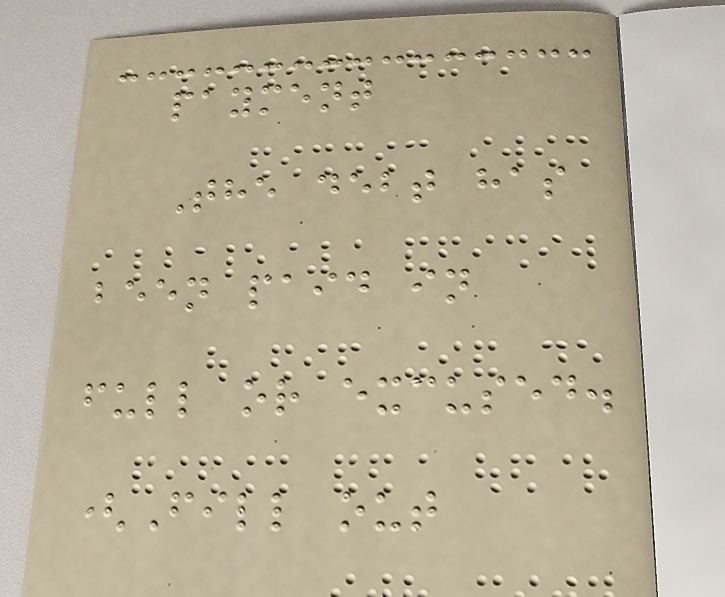payment
The debt has
been paid in
full or excused.
(Fill out
